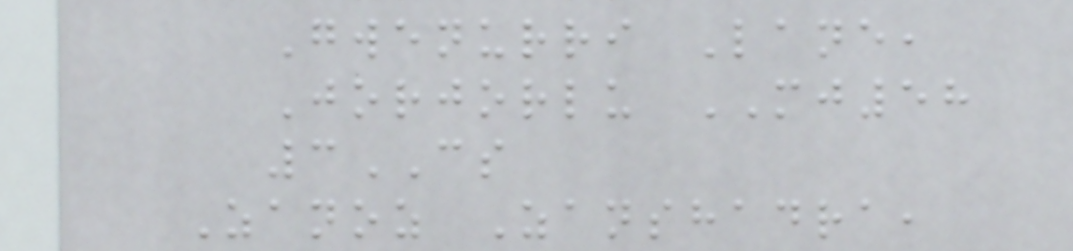Gwenurri Lane,
Jorjorlu MJ58
3CS
Zanoz Zanshadra,
